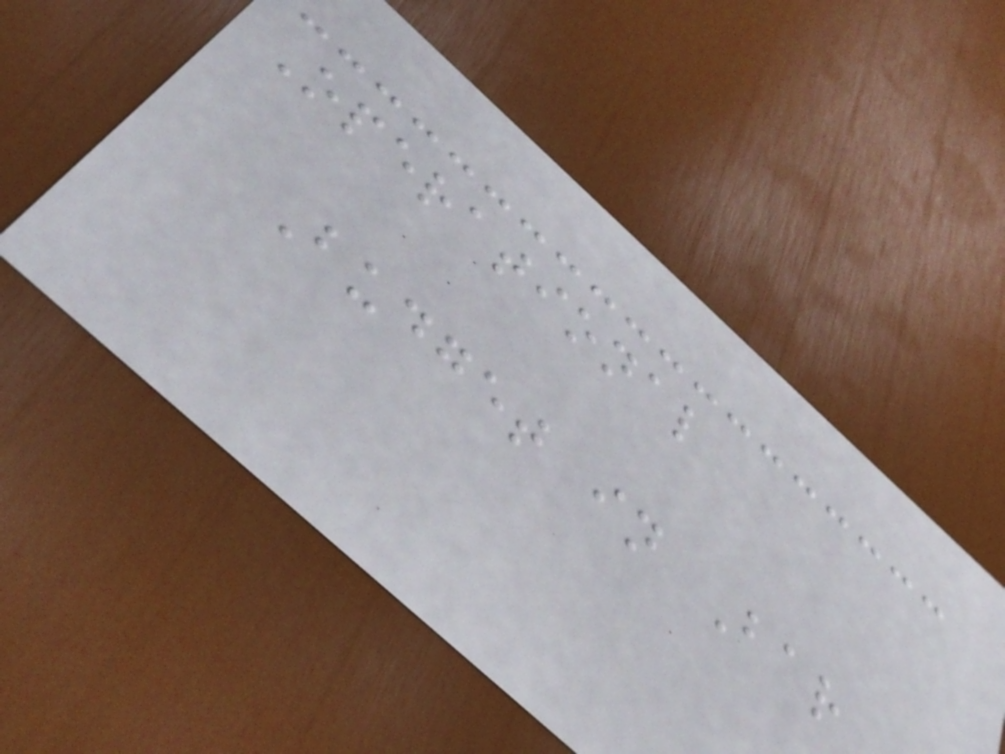Operational
Budget in Bar
